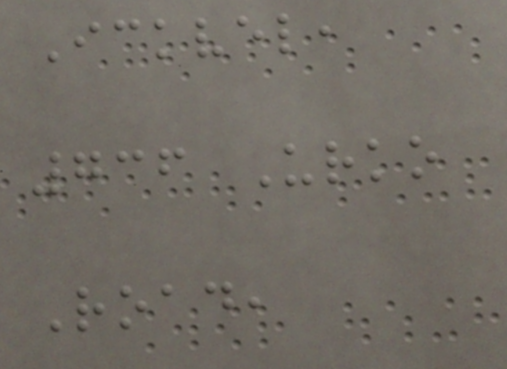Ickvel,
736 Urko
Road,
